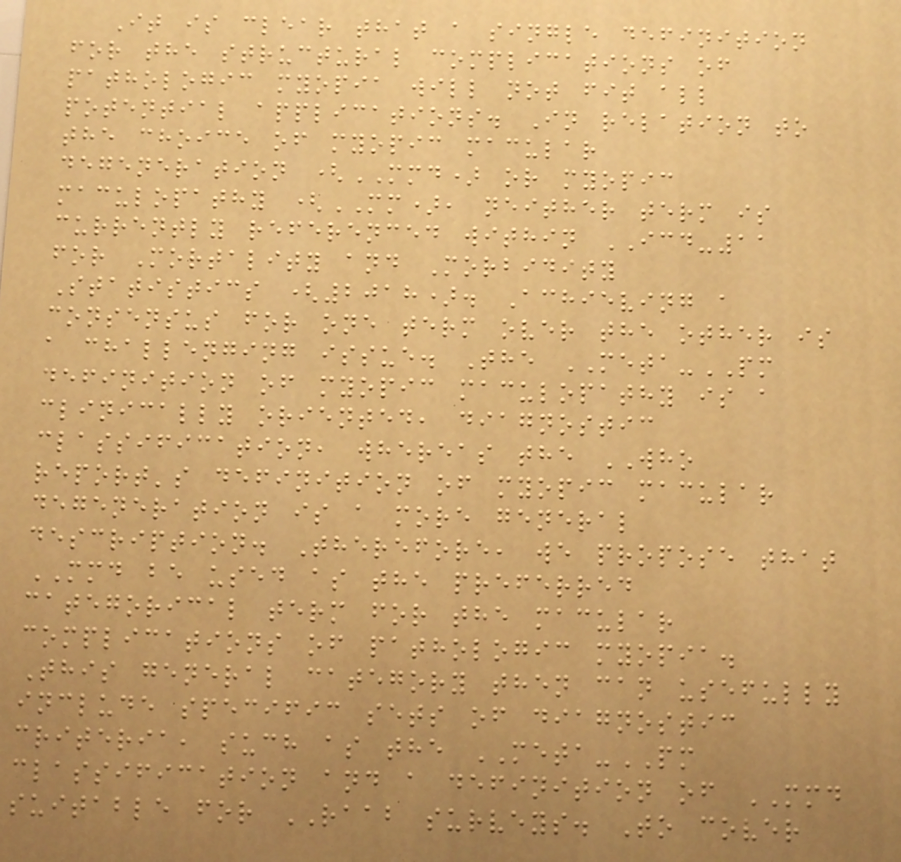It is clear that a single definition
for the structural complications of
pathologic myopia will not fit all
potential applications. In relation to
the choice of myopic macular
degeneration (MMD) or myopic
maculopathy (MM), neither term is
currently referenced within ICD-11
for Mortality and Morbidity
Statistics (2018). Achieving a
consensus for one term over the other is
a challenging issue. The META-PM
definition of myopic maculopathy is a
clinically oriented, diagnostic
classification, whereas the WHO
report's definition of myopic macular
degeneration is a more general
description. Therefore, we propose that
MMD be used as the preferred
categorical term for the macular
complications of pathologic myopia.
This general category then can usefully
include specific sets of diagnostic
criteria, such as the META-PM
classification and a definition of MMD
suitable for RAAB surveys. To cover
